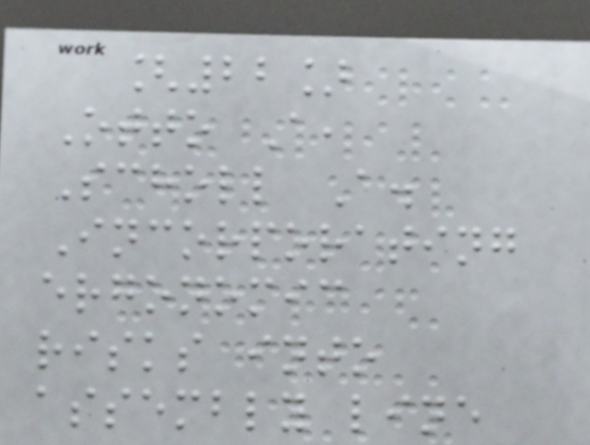[22]
Otto A,
Scholl A.
Incorporating
ergonomic
risks into
assembly line
